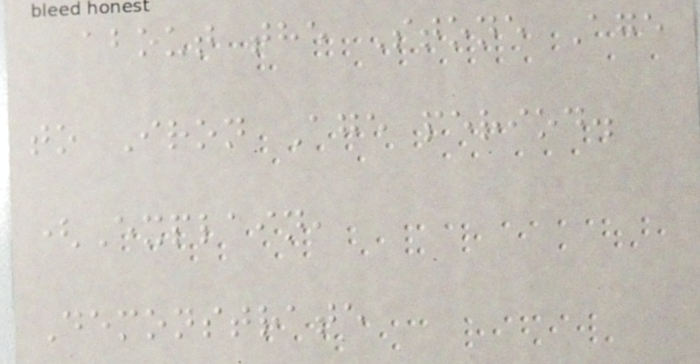about the Stone Age
to Iron Age period.
(Explain,
Demonstrate
